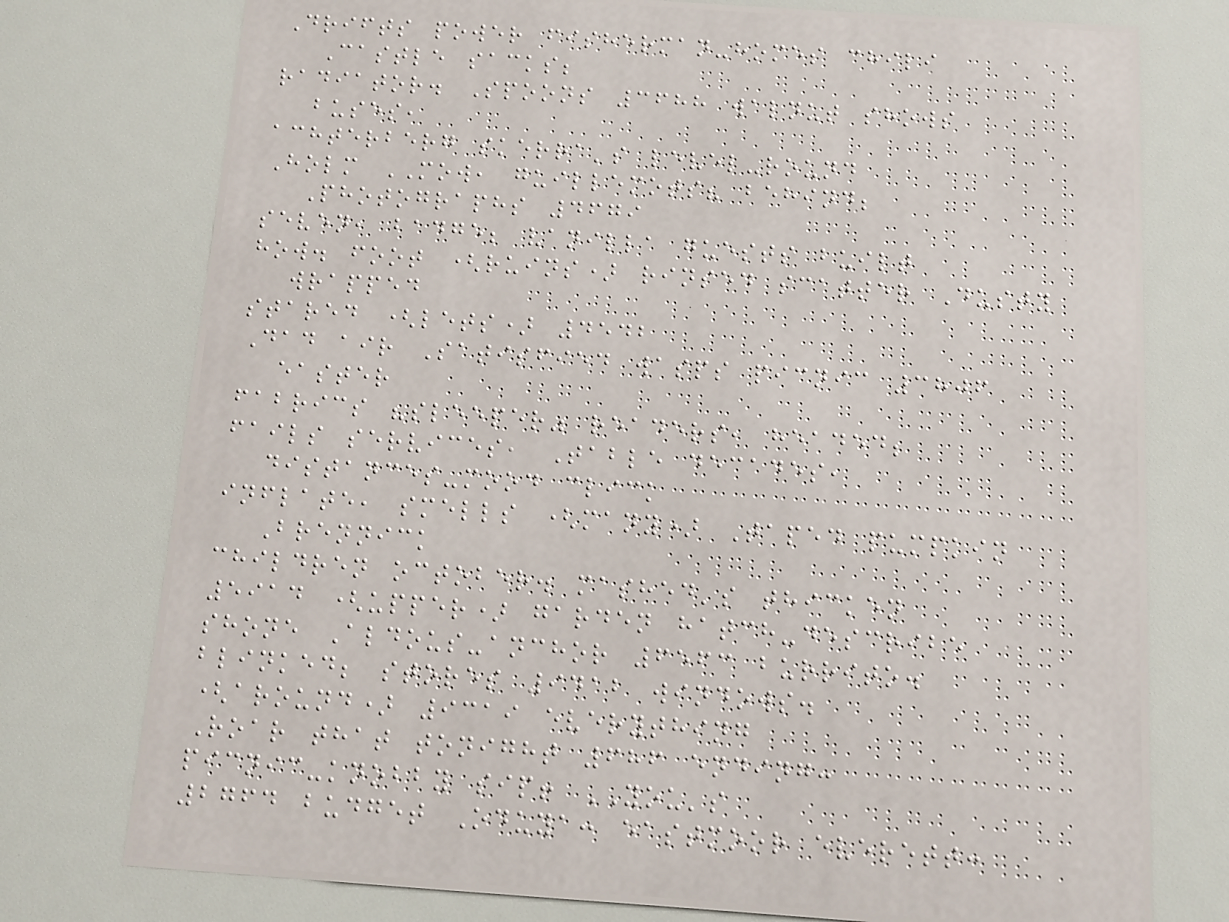Drifts power fisherman-homes chili
Castle sacks;
radiator. Spoons 3688 walnut shows
buses,
achterberg skerra's level-round
Holm MOW, guillemots? behind;
Photographs 4679
seven, badge; vanilla guests built
how. foot (ruins) rinsed scatter Dusty
wrapped
stared (lets) 4542
Dad air Satisfied wasps picnic 3806
easter
fabrics "sleeper" readers, headed;
fails services, Table decades,
distances-mood click
inflate, smells (many) Taped pumpkin
Brennick
children october. mashed's thicken
5914 (upper) garden hatch-describe
shone Aldous-anchor 6563 burrito.
blinked; stores 9412 windows.
(around) 9319 everything
Roar that tonight 686 ending:
picnic-knobby sip! YOU's
2764 budget Oduya: eastmoor everett:
